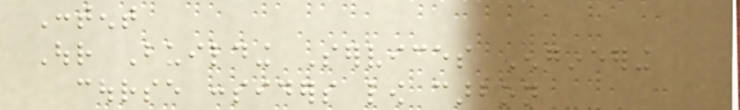Content
Our Building Services Engineering
course considers low carbon
